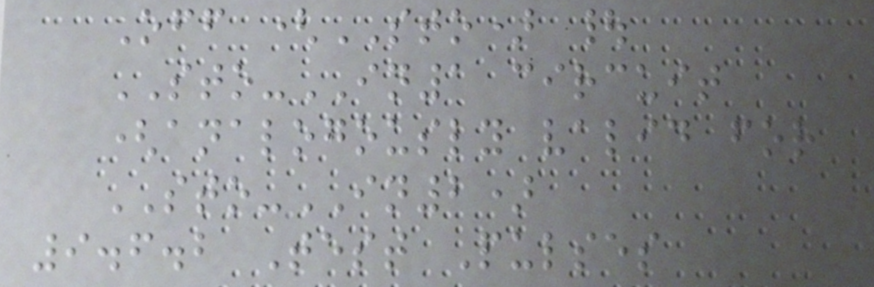Off (STO) |
STO-IN1 circuit
(analogously valid for
STO-IN2)
9.6.2 Test Pulses
